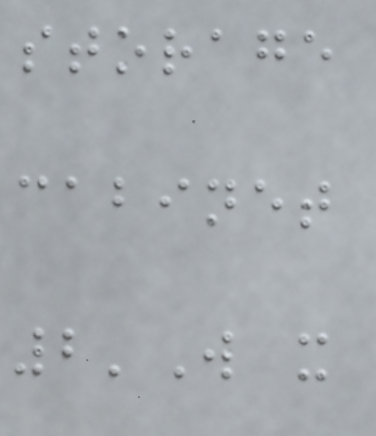storage
cabinet
2'W x
